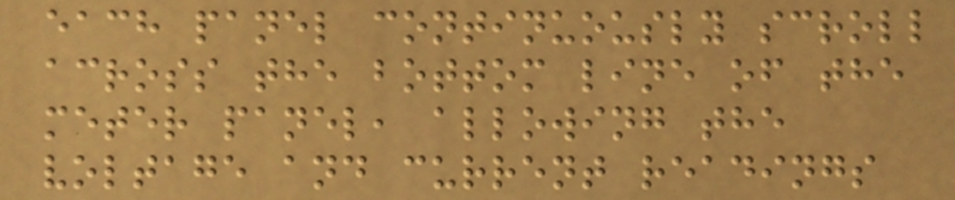each panel continuously scroll
across the bottom line of the
meter panel, allowing the
voltage and current readings
